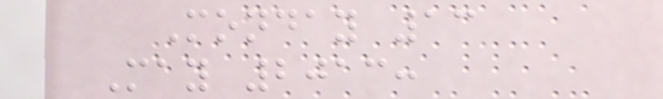Monday 13
May 2013:
